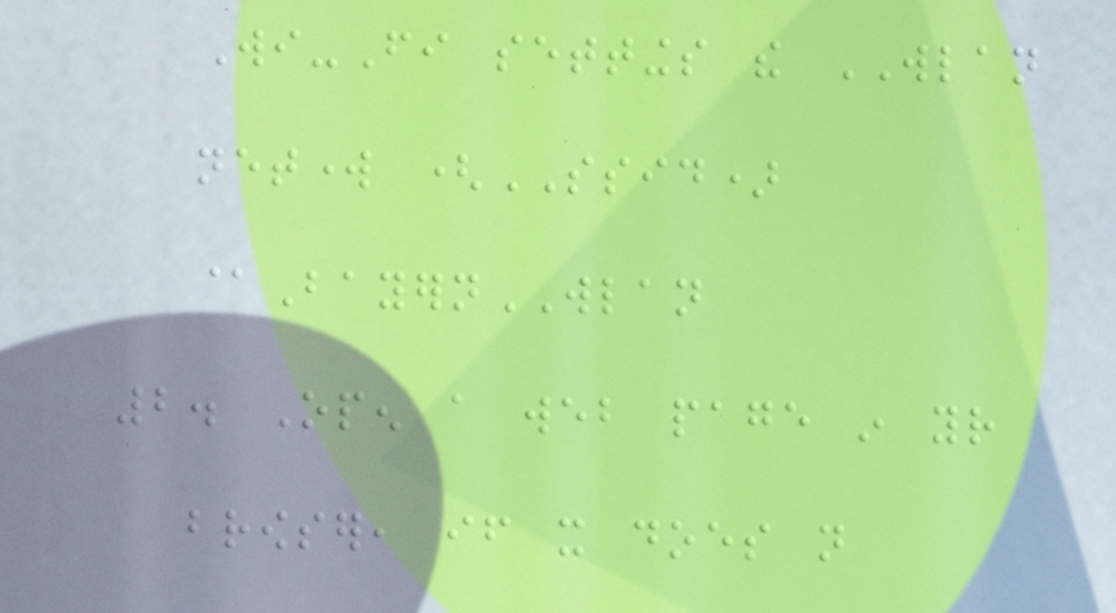Wi-Fi settings the WLAN
network (SSID)
@BayernWLAN
2. Open a web page in your
browser, if it does not
